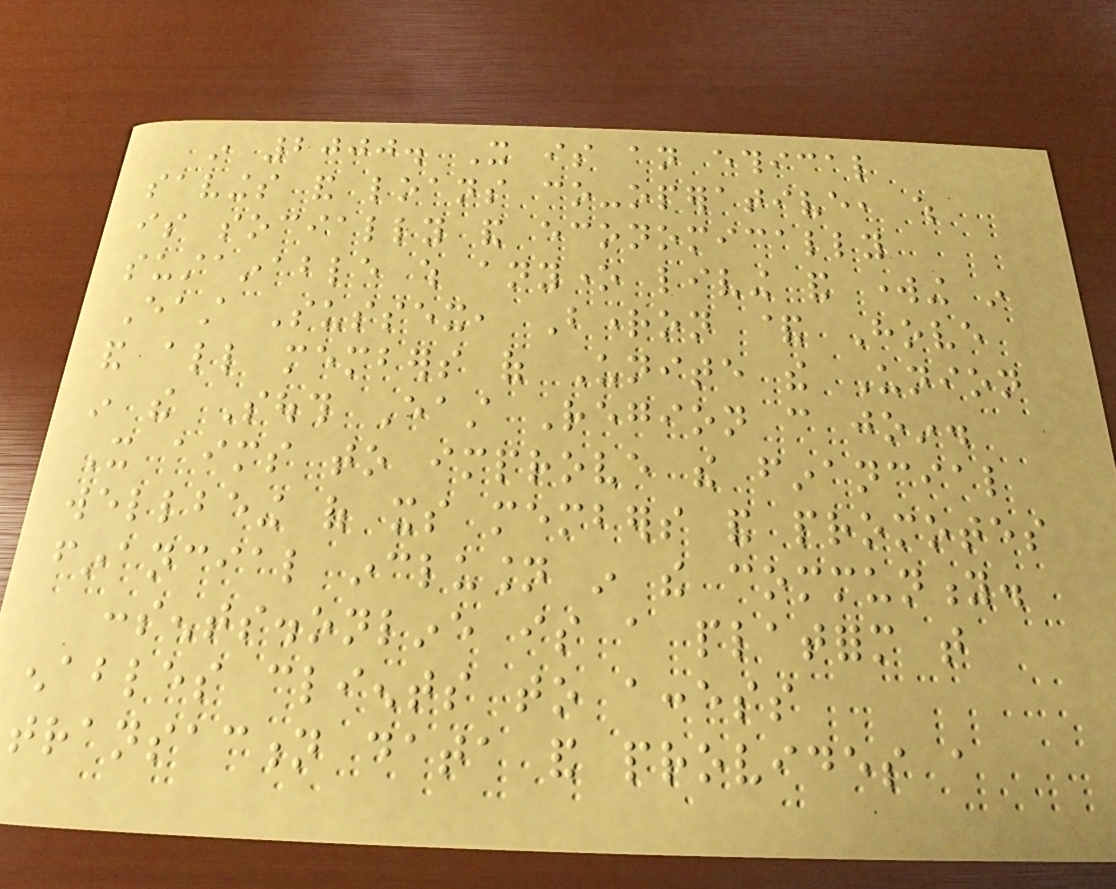in 2000. It is an ethical
savings and loans co-operative, which
is socially and economically
sustainable which anyone living and working in
East Sussex, Brighton & Hove
and all members of Unite the Union
in the South East Region can join.
It aims to improve the financial
wellbeing of its members and promotes
financial inclusion in the community.
consents.online is a platform that
enables clients to access
transaction data and provides a
